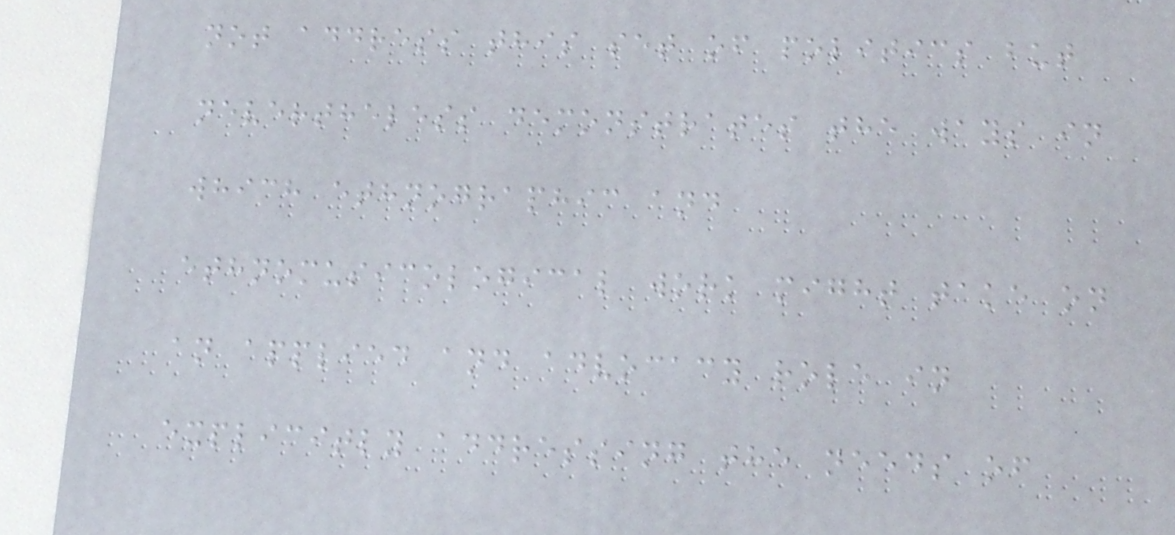not address this set of politics but
nevertheless demonstrates the ways in
which ethnographic and
ethnomusicological work might take on
an applied and advocacy role in
explicitly addressing the needs of
